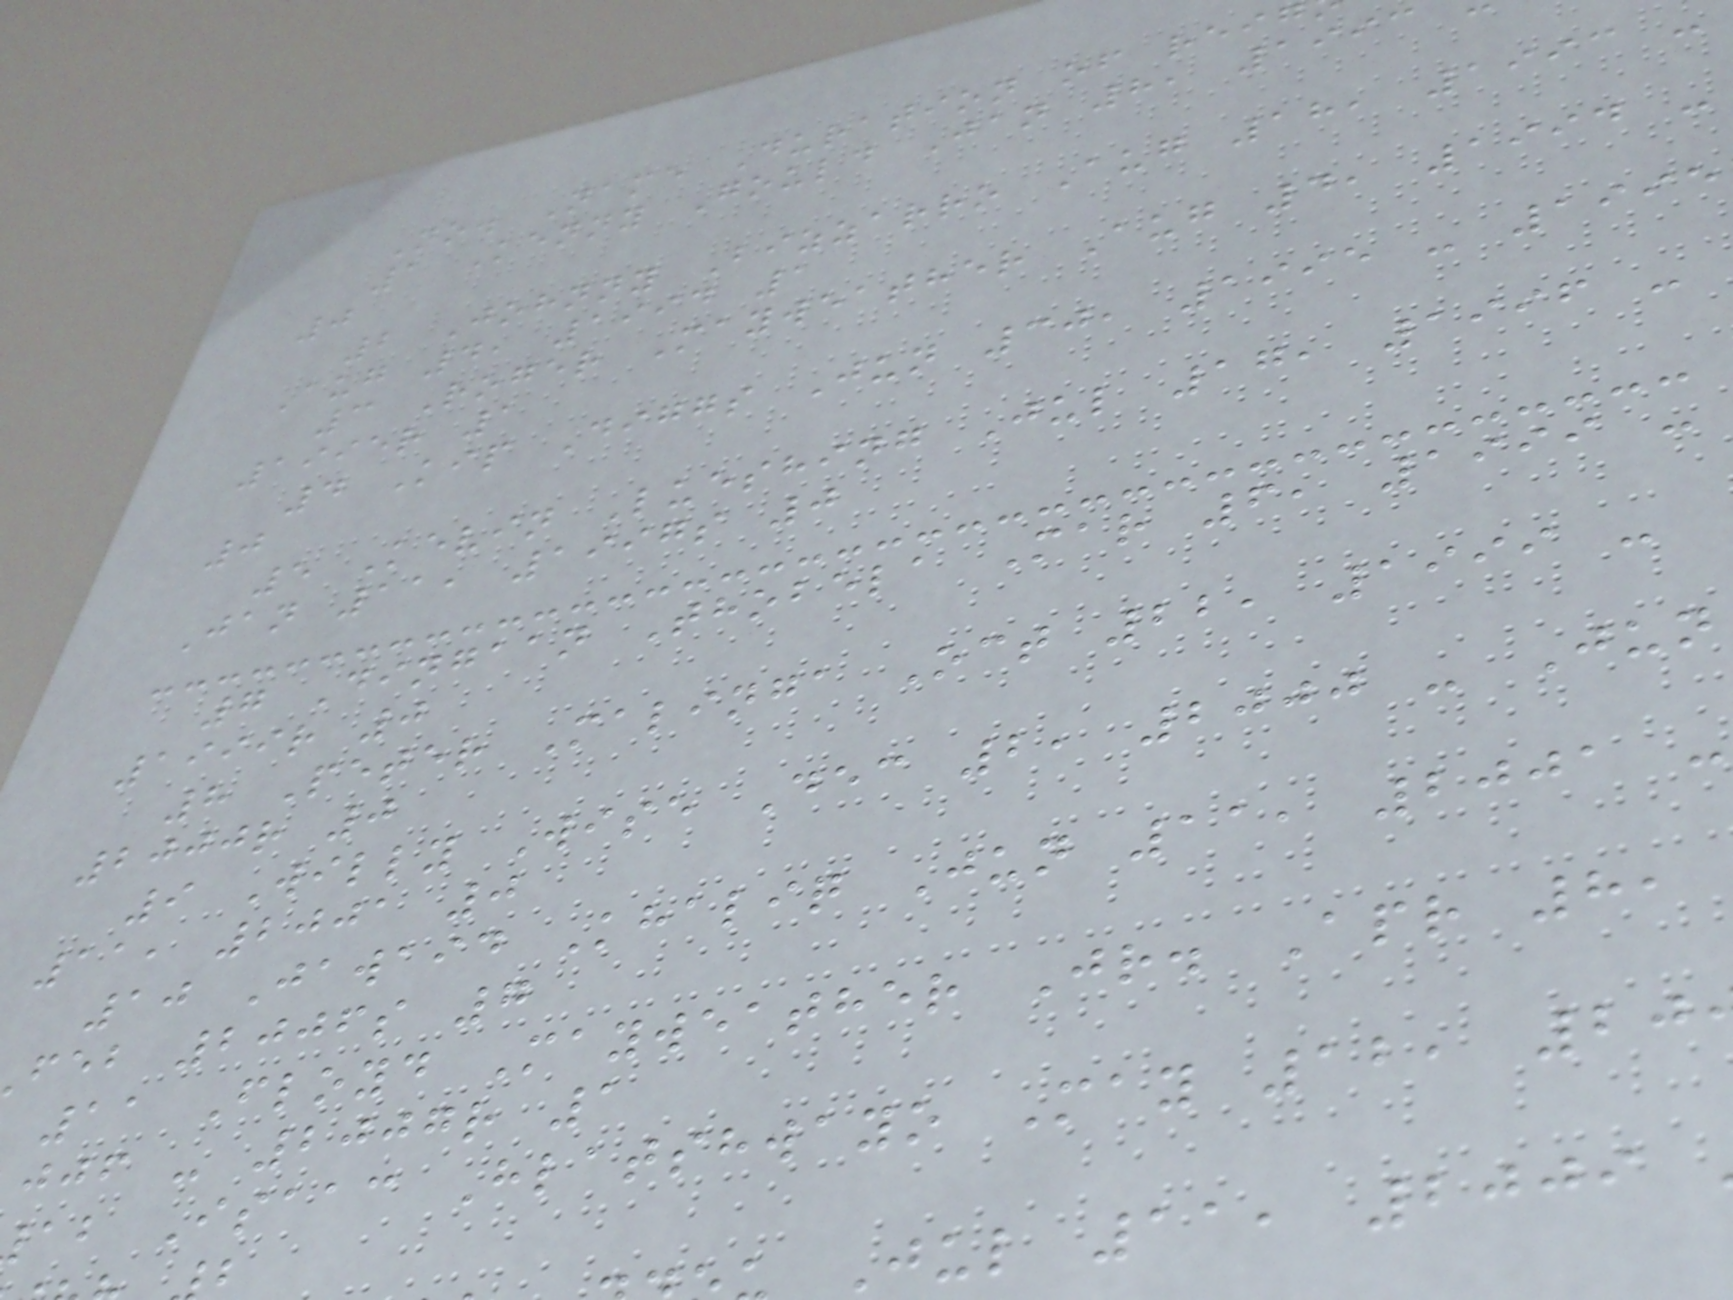No. Name Duration of reig
1 Kenny Gould Jan 8, 1993
0
2 Johnny Bizzarro Aug 18, 1993 -
Aug 4, 1994 1
3 Roger Mayweather Aug 4, 1994 -
1995r 1
4 Kip Diggs Jun 30, 1995 - 1995
0
5 Kevin Lueshing Jul 17, 1996 -
Jan 11, 1997s 0
7 Dingaan Thobela Mar 6, 1999 -
1999r 0
8 Peter Malinga Oct 22, 1999 -
2000r 0
9 Willy Wise Dec 2, 2000 - Jun
11, 2001 0
10 Jawaid Khaliq Jun 11, 2001 -
feb 2006s 7
11 Floyd Mayweather Jr. Apr 8,
jjf - 2007r 1
ab Isaac Hlatshwayo May 12, 20
Jul 11, 2009
